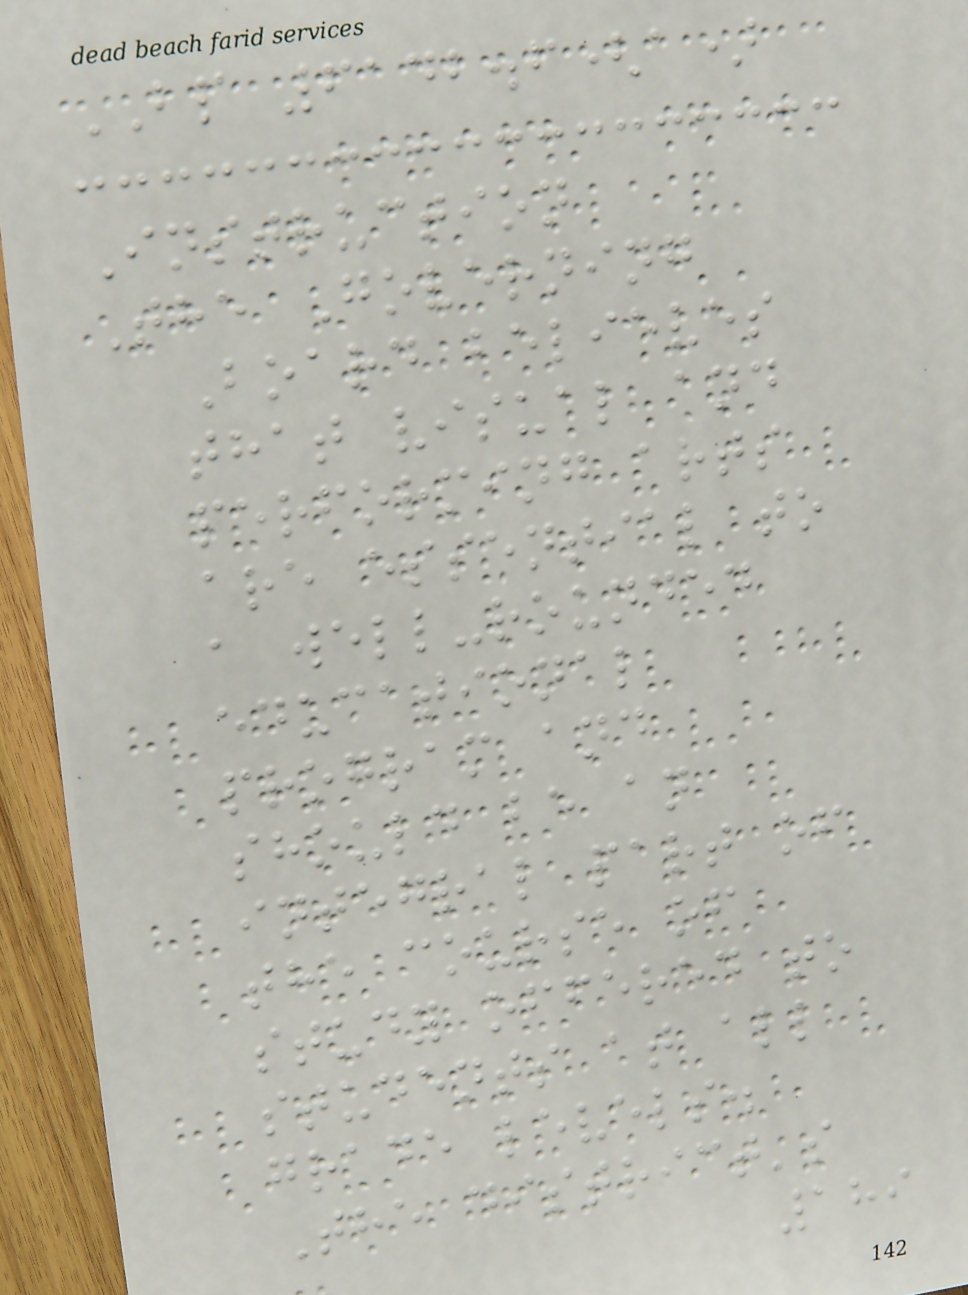BP 6142.6(a)
Instruction
The Governing
Board believes
that visual and
performing arts
are essential to
a well-rounded
educational
program and
should be an
integral part of
the course of
study offered to
students at all
grade levels.
The district's
189
